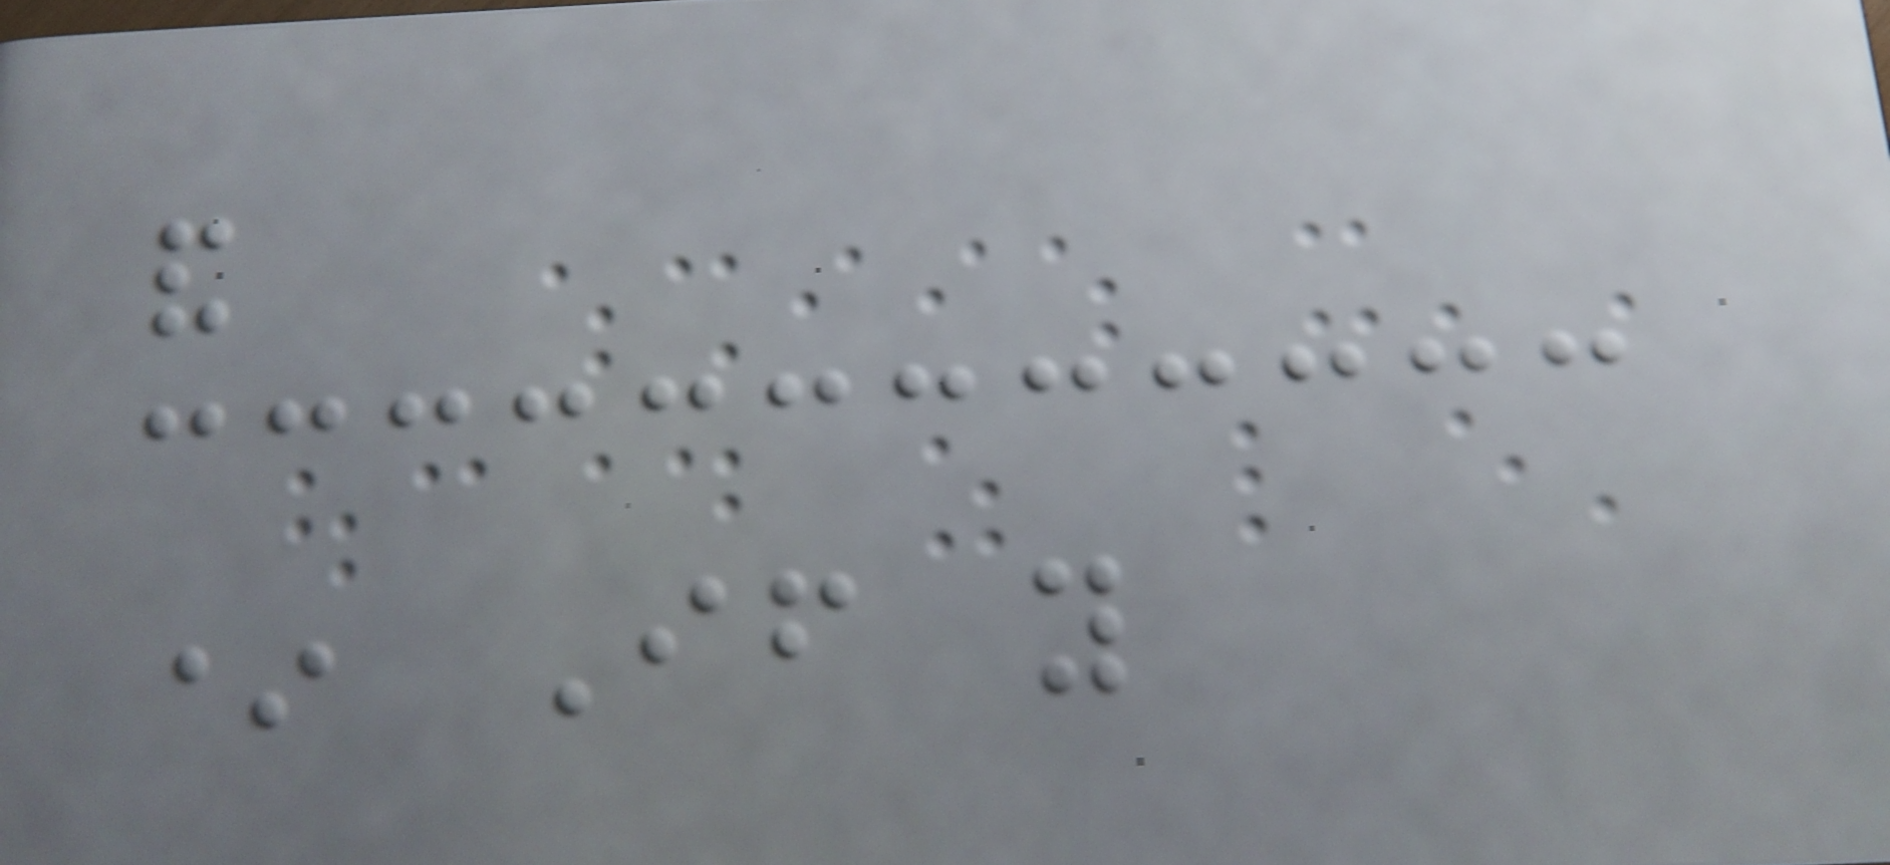and
* If you
